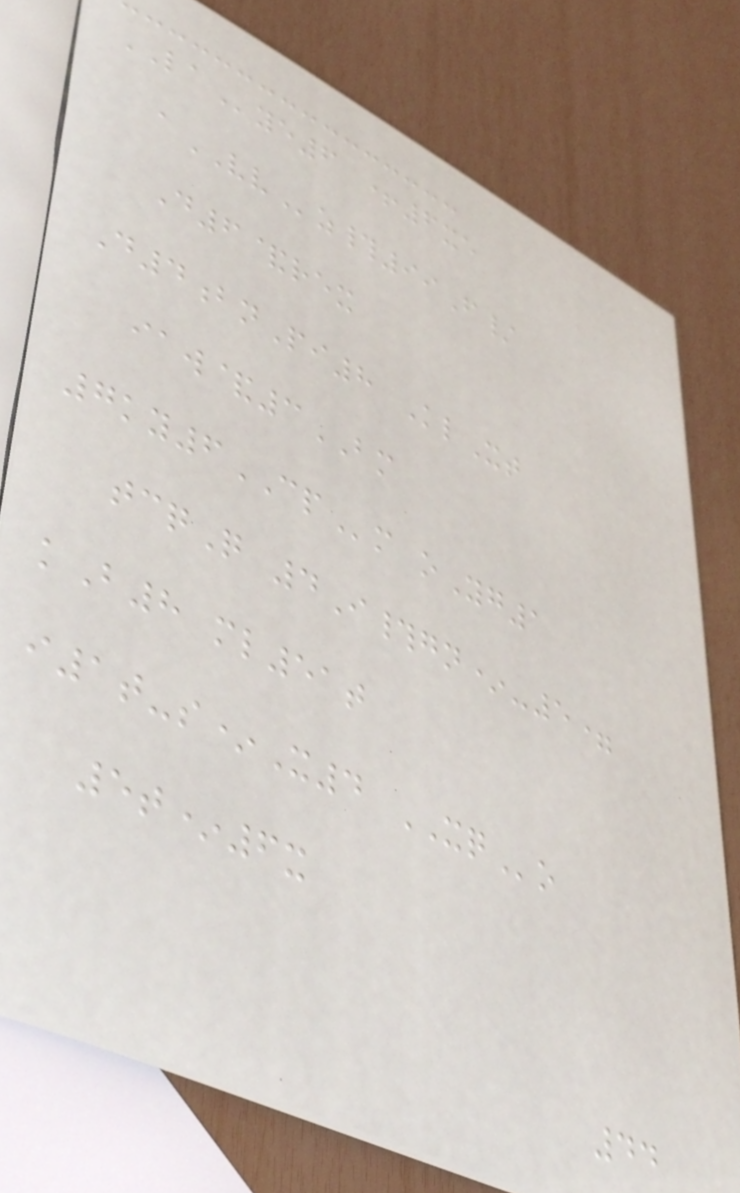LAye6 +6xe
aVVz#99F/
D6&rex
D4bnPi8 KlXt
iaw&3BM
7ky6CPm oYg1
tcqQ 4I#gn*-5=
kB8 ml51t
i1t-s*X4 XQo
5t*6x
44
